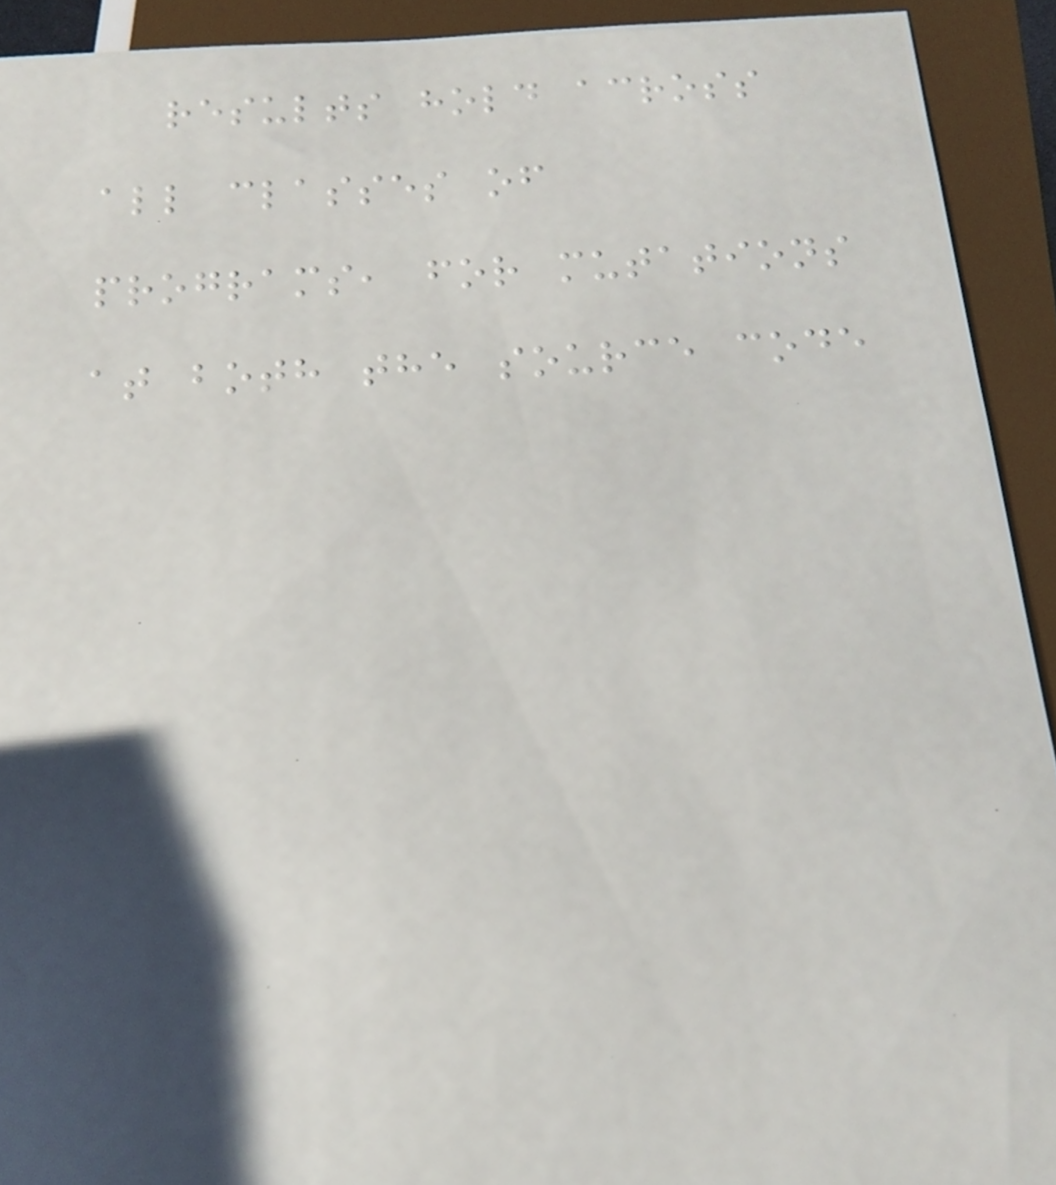results hold across
all classes of
programs, for mutations
at both the source code
